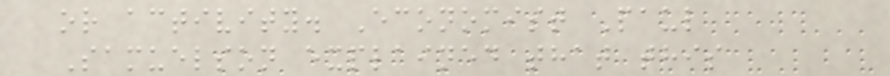or activity. Economist Paul
Samuelson explained that this
